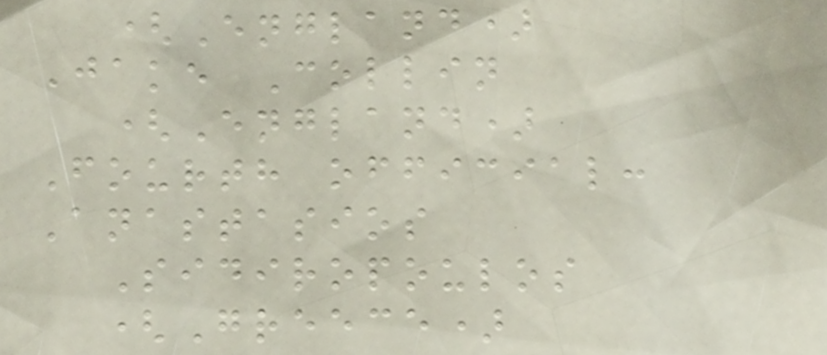(England)
Jake Collin
(England)
Fourth official:
Anastasios
Sidiropoulos
(Greece)
